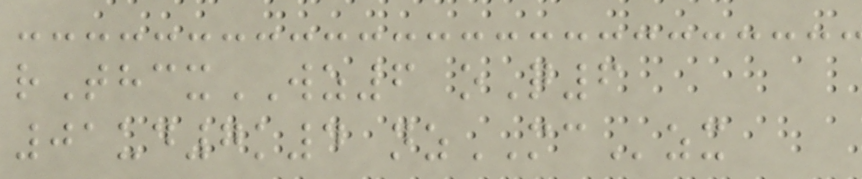rThcxWZ6 oQ6
01ud7k4 nzMCzx
